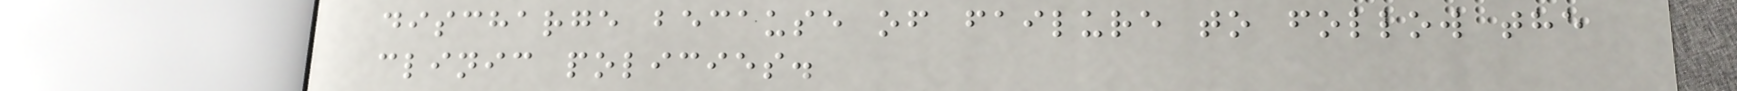discharge because of failure to follow the
clinic policies.
